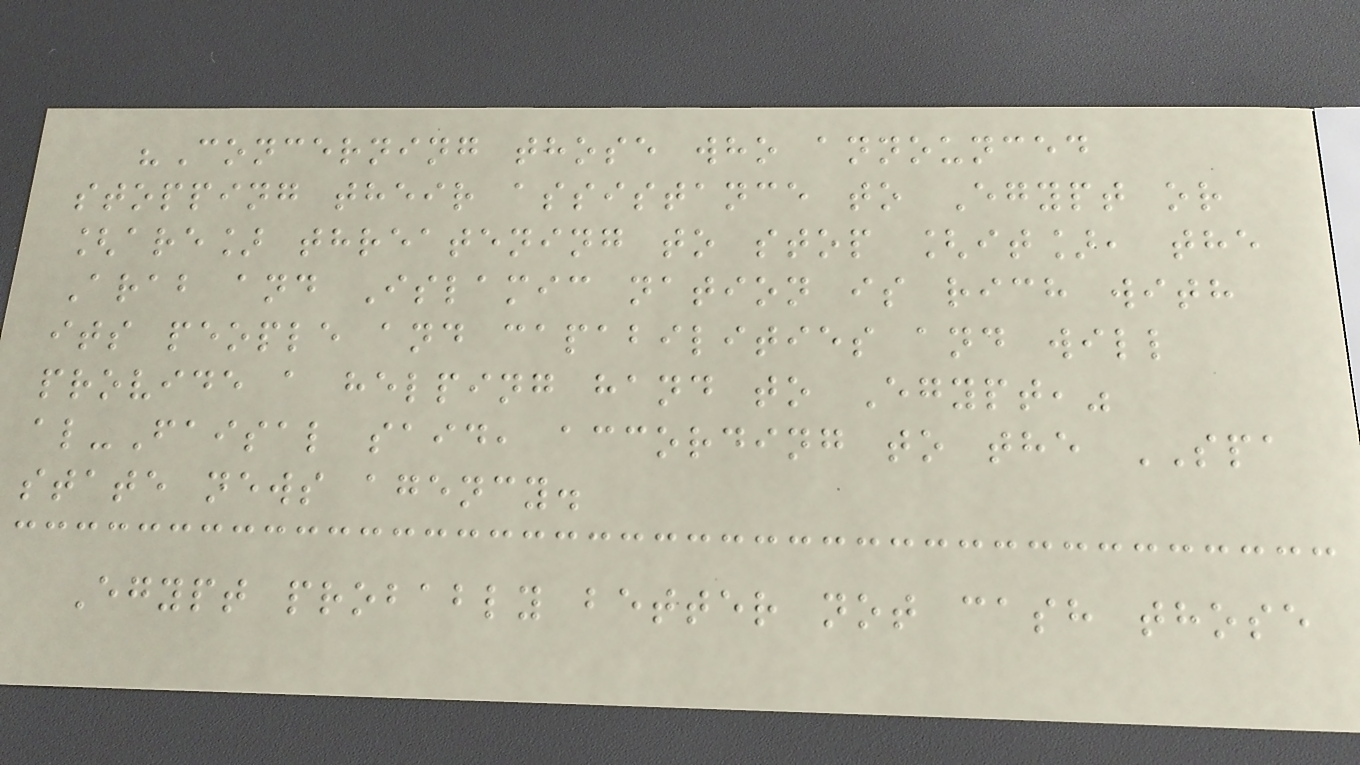"Concerning those who announced
stopping their assistance to Egypt or
[are] threatening to stop [it], the
Arab and Islamic nation is rich with
its people and capabilities and will
provide a helping hand to Egypt,"
al-Faisal said, according to the SPA
state news agency.
Egypt probably better not cash those
